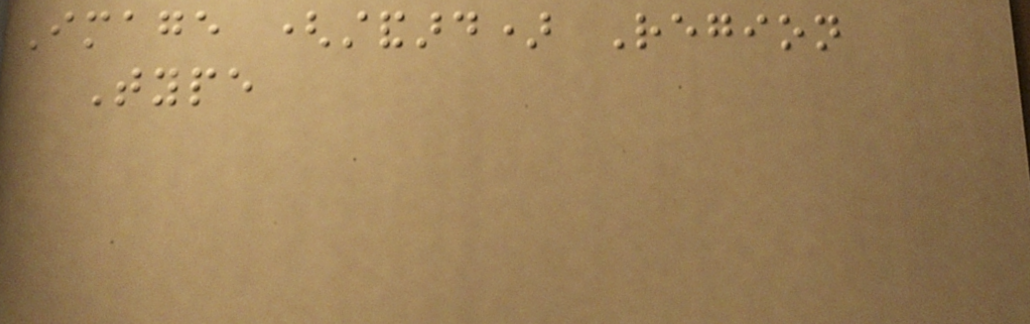Image (standard) Region
Type
